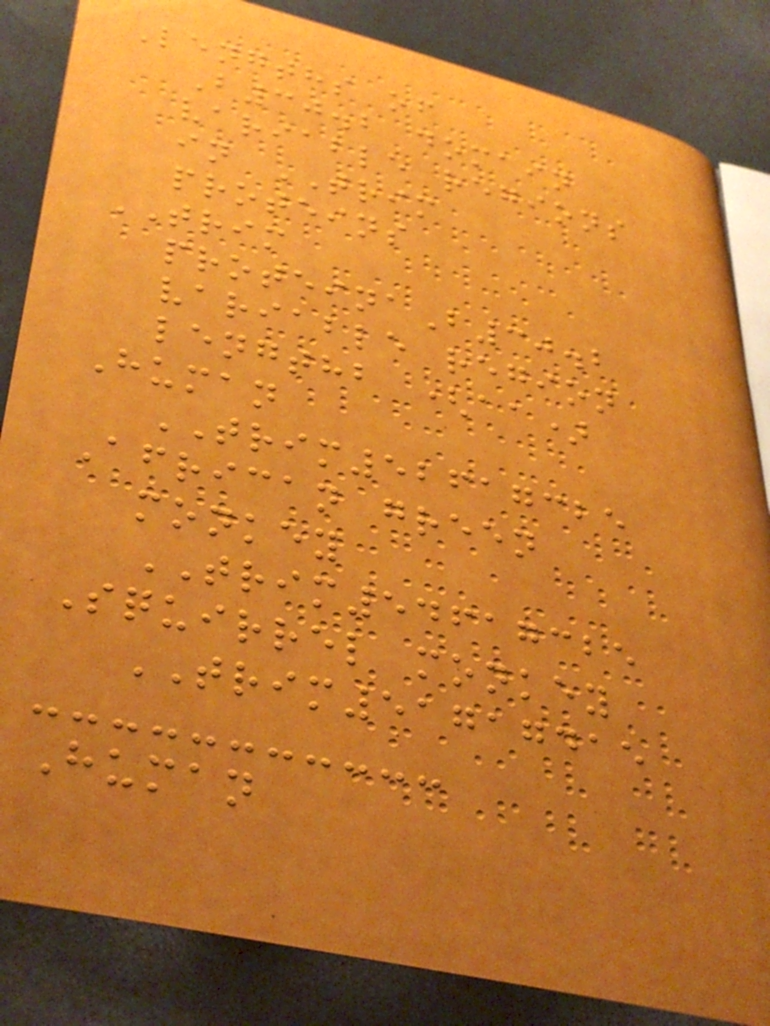Lengths of
B30.2 domain
variable regions
in TRIM
proteins
TRIM
proteinaB30.2
variable region
lengthb (aa)
Human
TRIM52617325
African green
monkey
TRIM54617325
Squirrel monkey
TRIM51717415
Human
